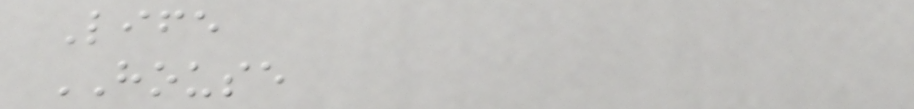Life
HOUSE
